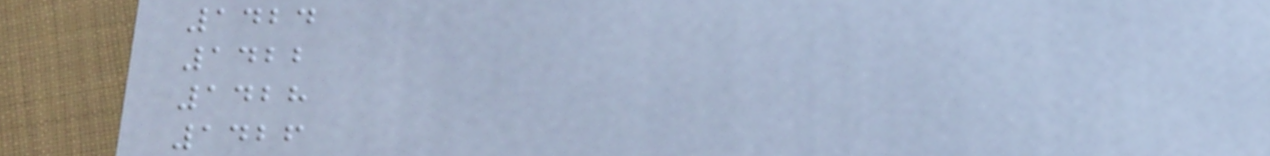1424
1422
1428
1426
